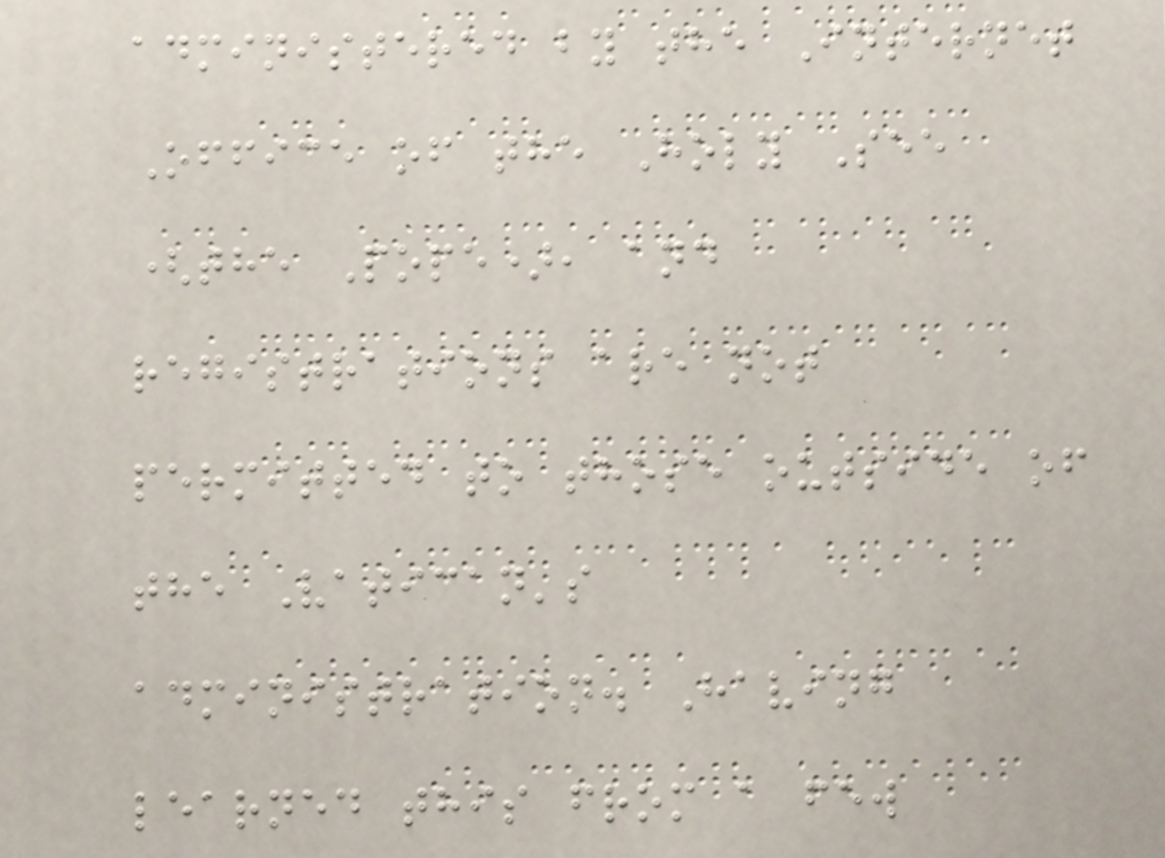administered by the Internet
Office of the Holy See
(the Pope), and
registrations are not
permitted to those outside of
the Vatican's
administration. Having
learned this from a few
